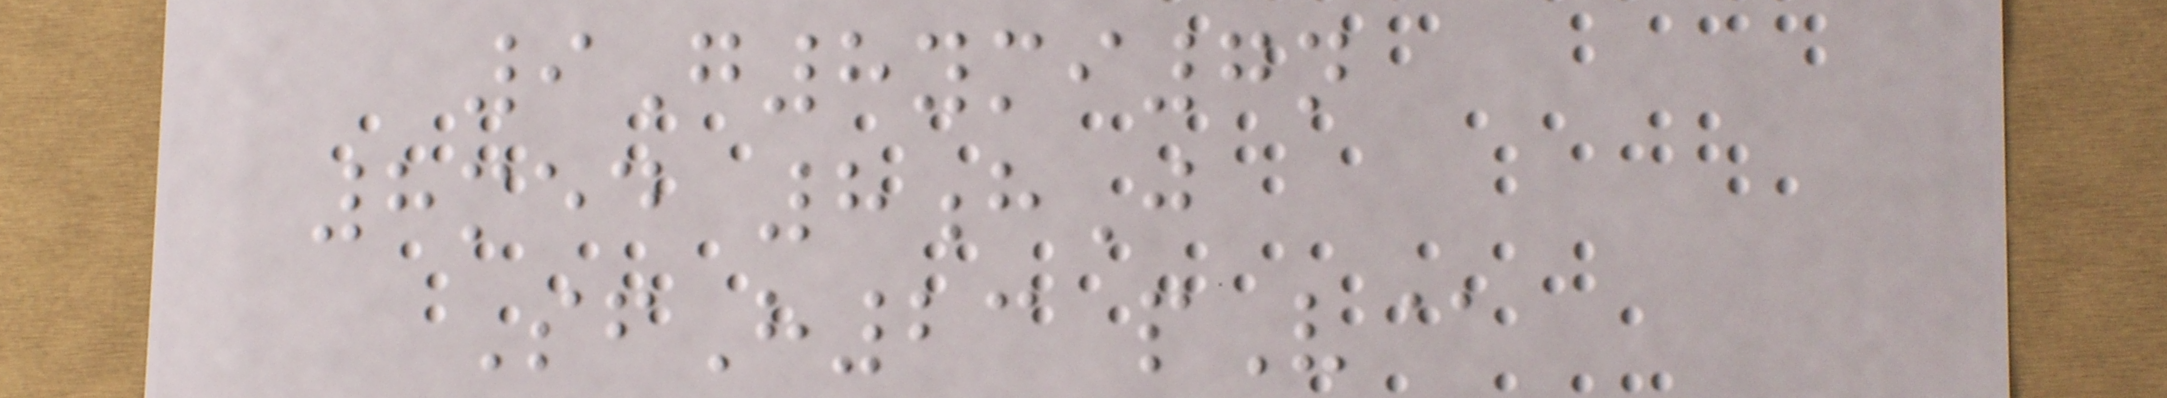9G8ymi7n
8med 8hJ
SfH23 pV@
